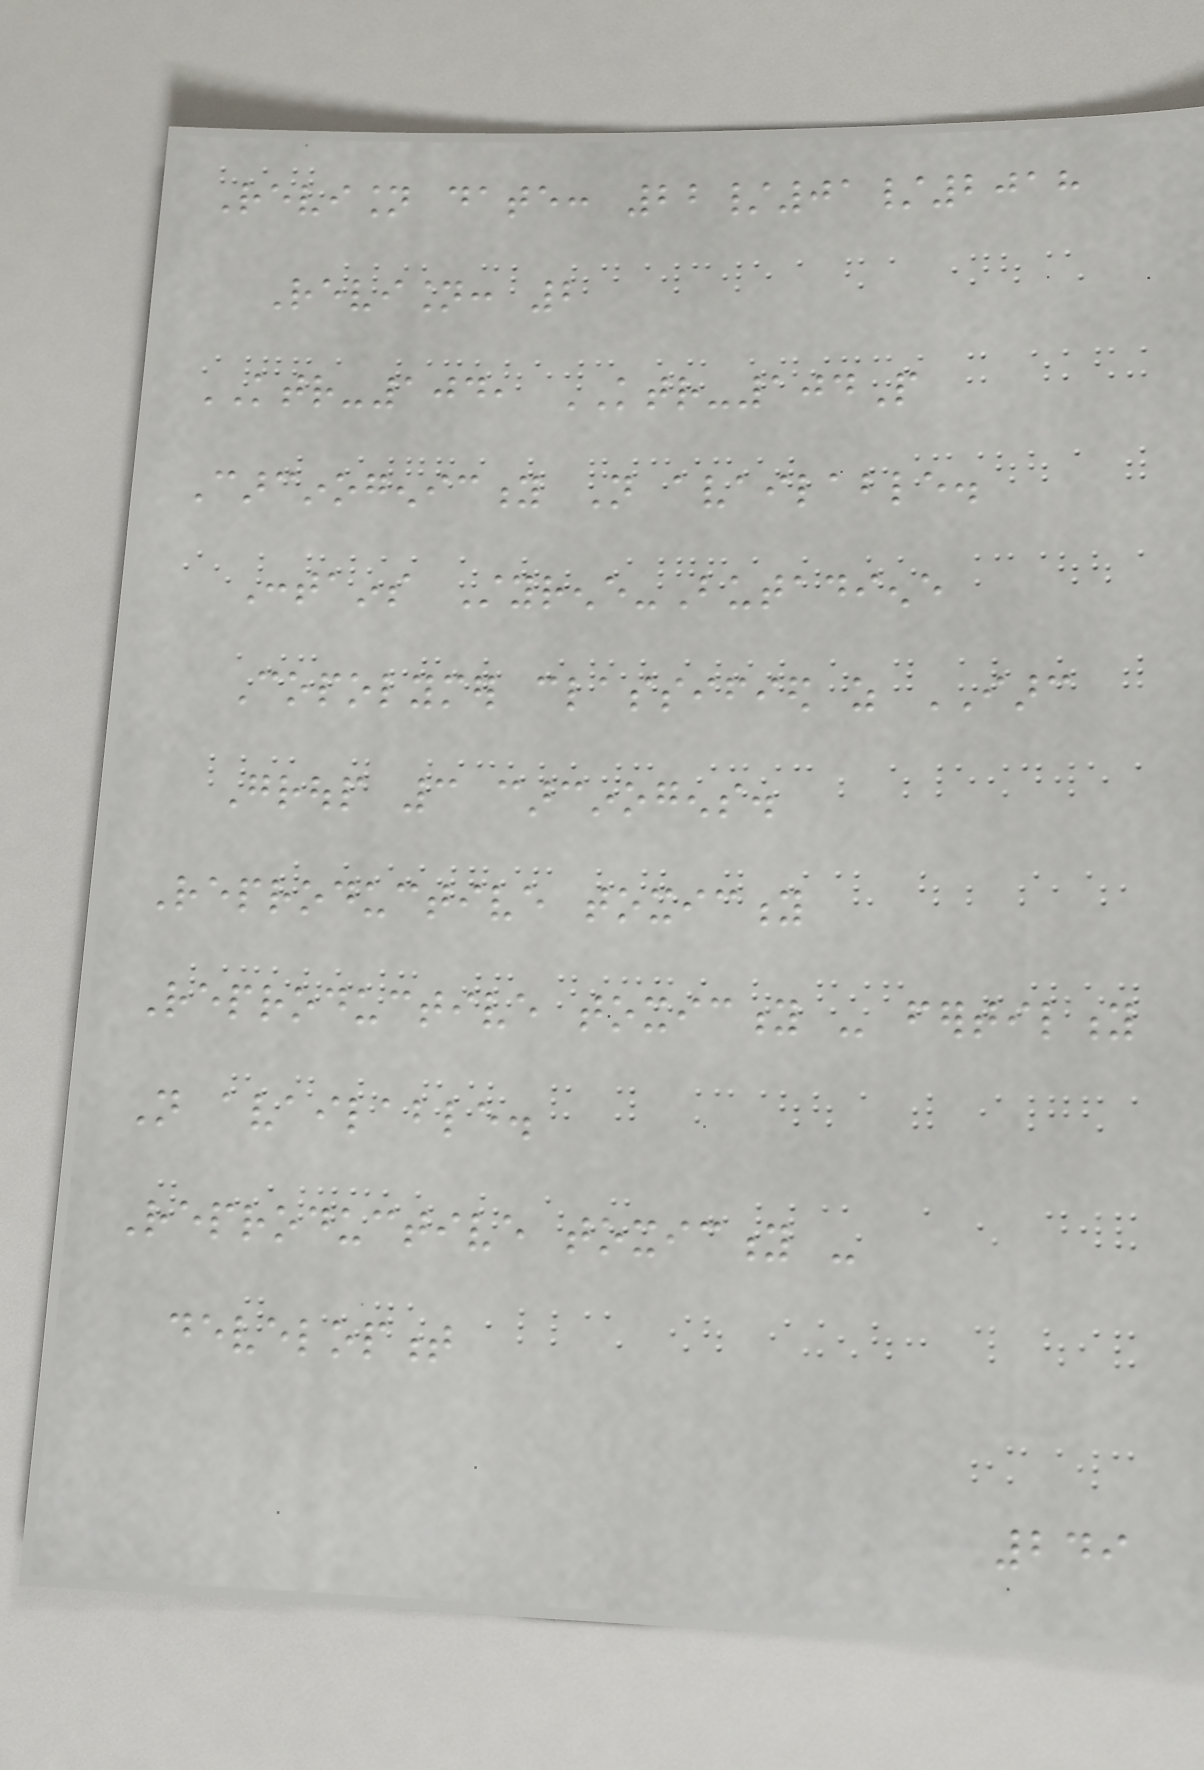Revision date: 22/01/2018
Revision: 2
KTR-104, KTR-104P
Carcinogenicity Not available.
Contains Styrene-Butadiene
Copolymer classified as IARC
Group 3 carcinogens.
Reproductive toxicity
Reproductive toxicity - fertility
Not available.
Reproductive toxicity -
development
249
